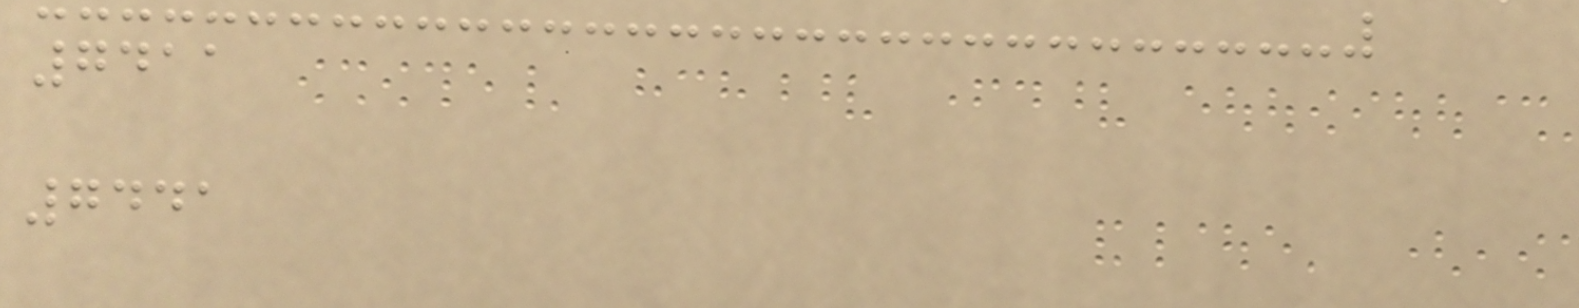7411
7441
